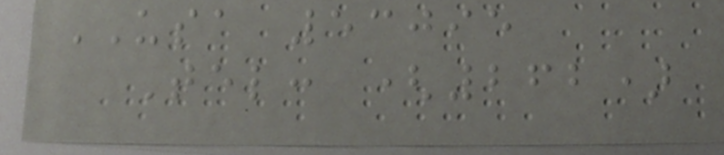USA 53095
Tel: (262)
